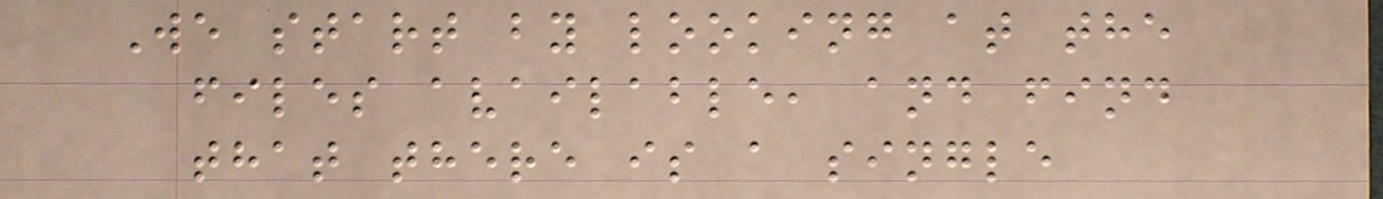We start by looking at the
files available, and find
that there is a single
